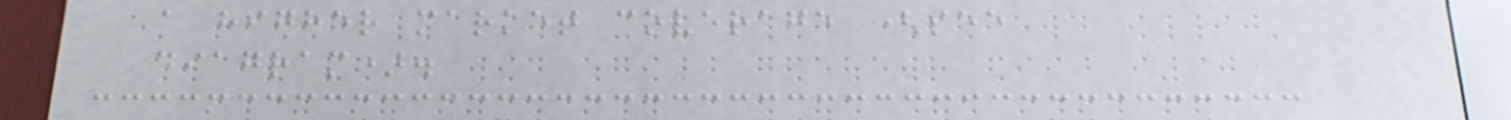a higher market coverage (see
diagram).
